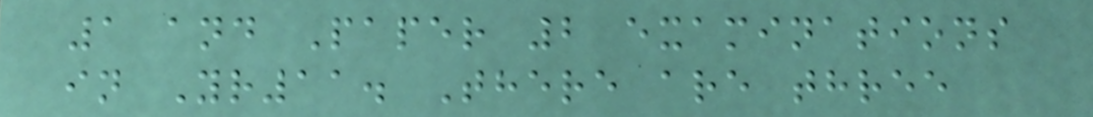1 and Paper 2 examinations
in Yr11. There are three
